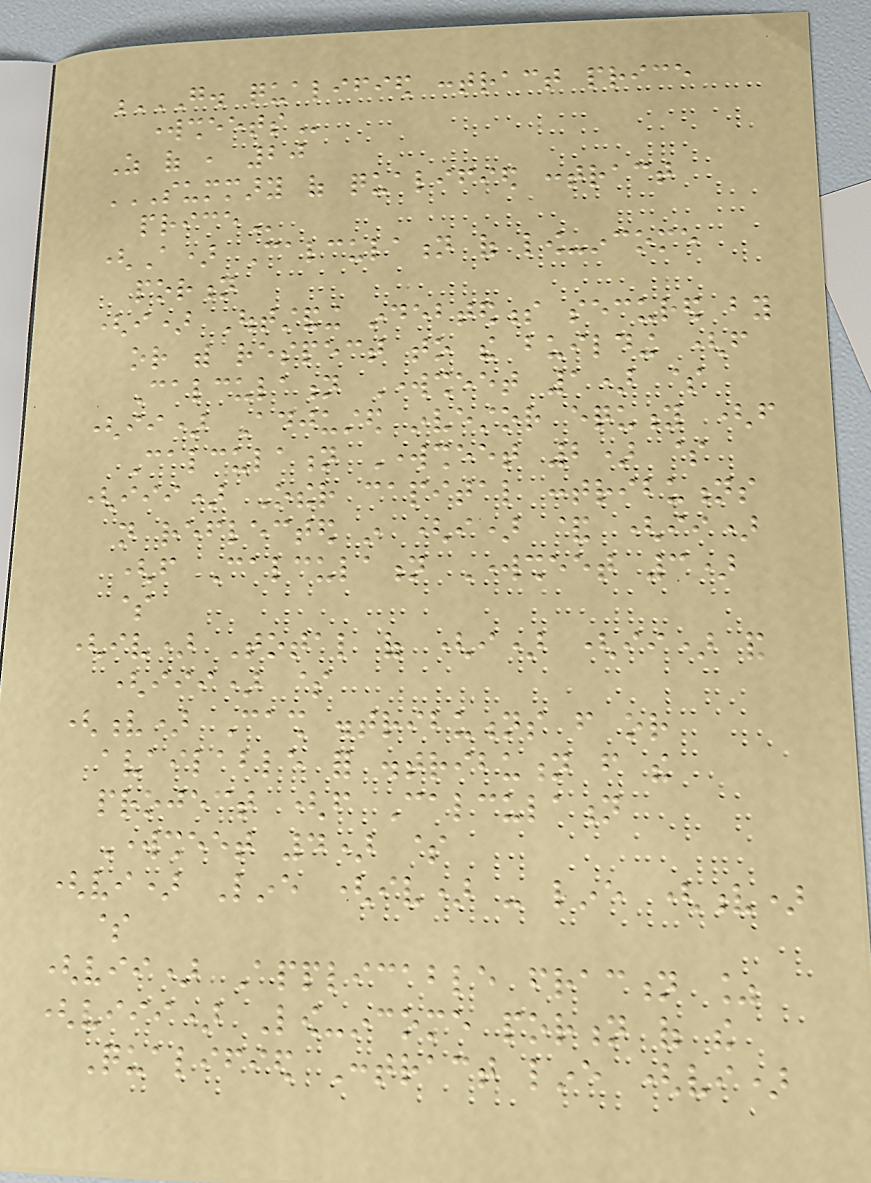G. QUALIFIED CONTRACT PRICE
WORKSHEETS
As of , 20
SUMMARY OF QUALIFIED CONTRACT
PRICE
(A) Calculation of low-income
portion
(i) Outstanding indebtedness secured by
or with respect to the building (from
Calculation Worksheet 1) $
(ii) Adjusted investor equity (from
Calculation Worksheet 2) $
(iii) Other capital contributions
not reflected in (i) & (ii)
(from Calculation Worksheet 3)
$
(iv) Total of (i) (ii) and
(iii) $
(v) Cash distributions from or
available for distribution from the
project (from Calculation
Worksheet 4) $
(vi) Line (iv) - line (v)
$
(vii) Applicable fraction %
(viii) Low-income portion of the
Qualified Contract line (vi)
